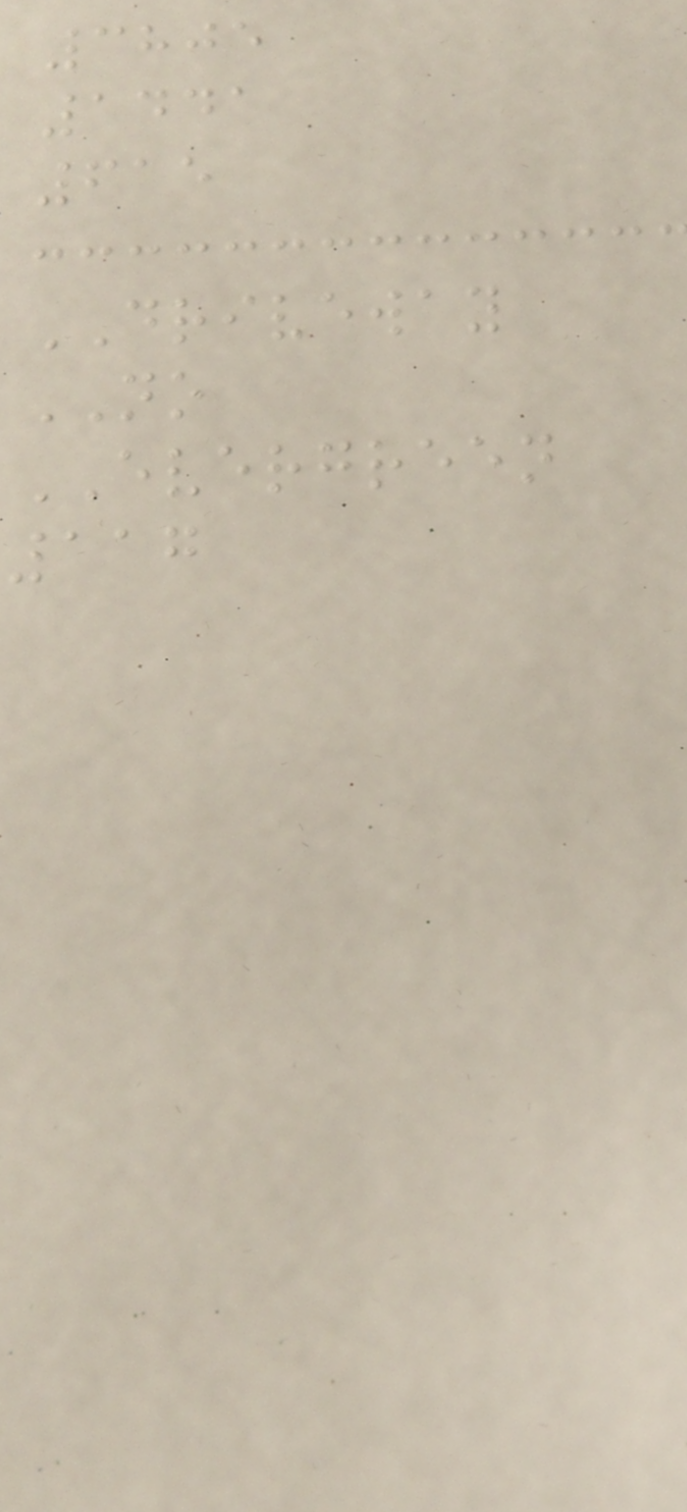3805
1441
615
DRIVEWAY
NO
EVERGREEN
117
